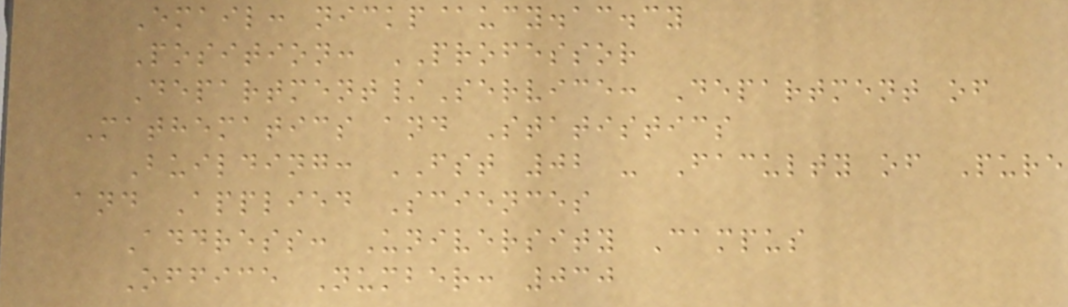Email: nickp@ucy.ac.cy
Position: PROFESSOR
Department/Service: Department of
Mathematics and Statistics
Building: FST 02 - Faculty of Pure
and Applied Sciences
Address: University Campus
Office Number: 030
